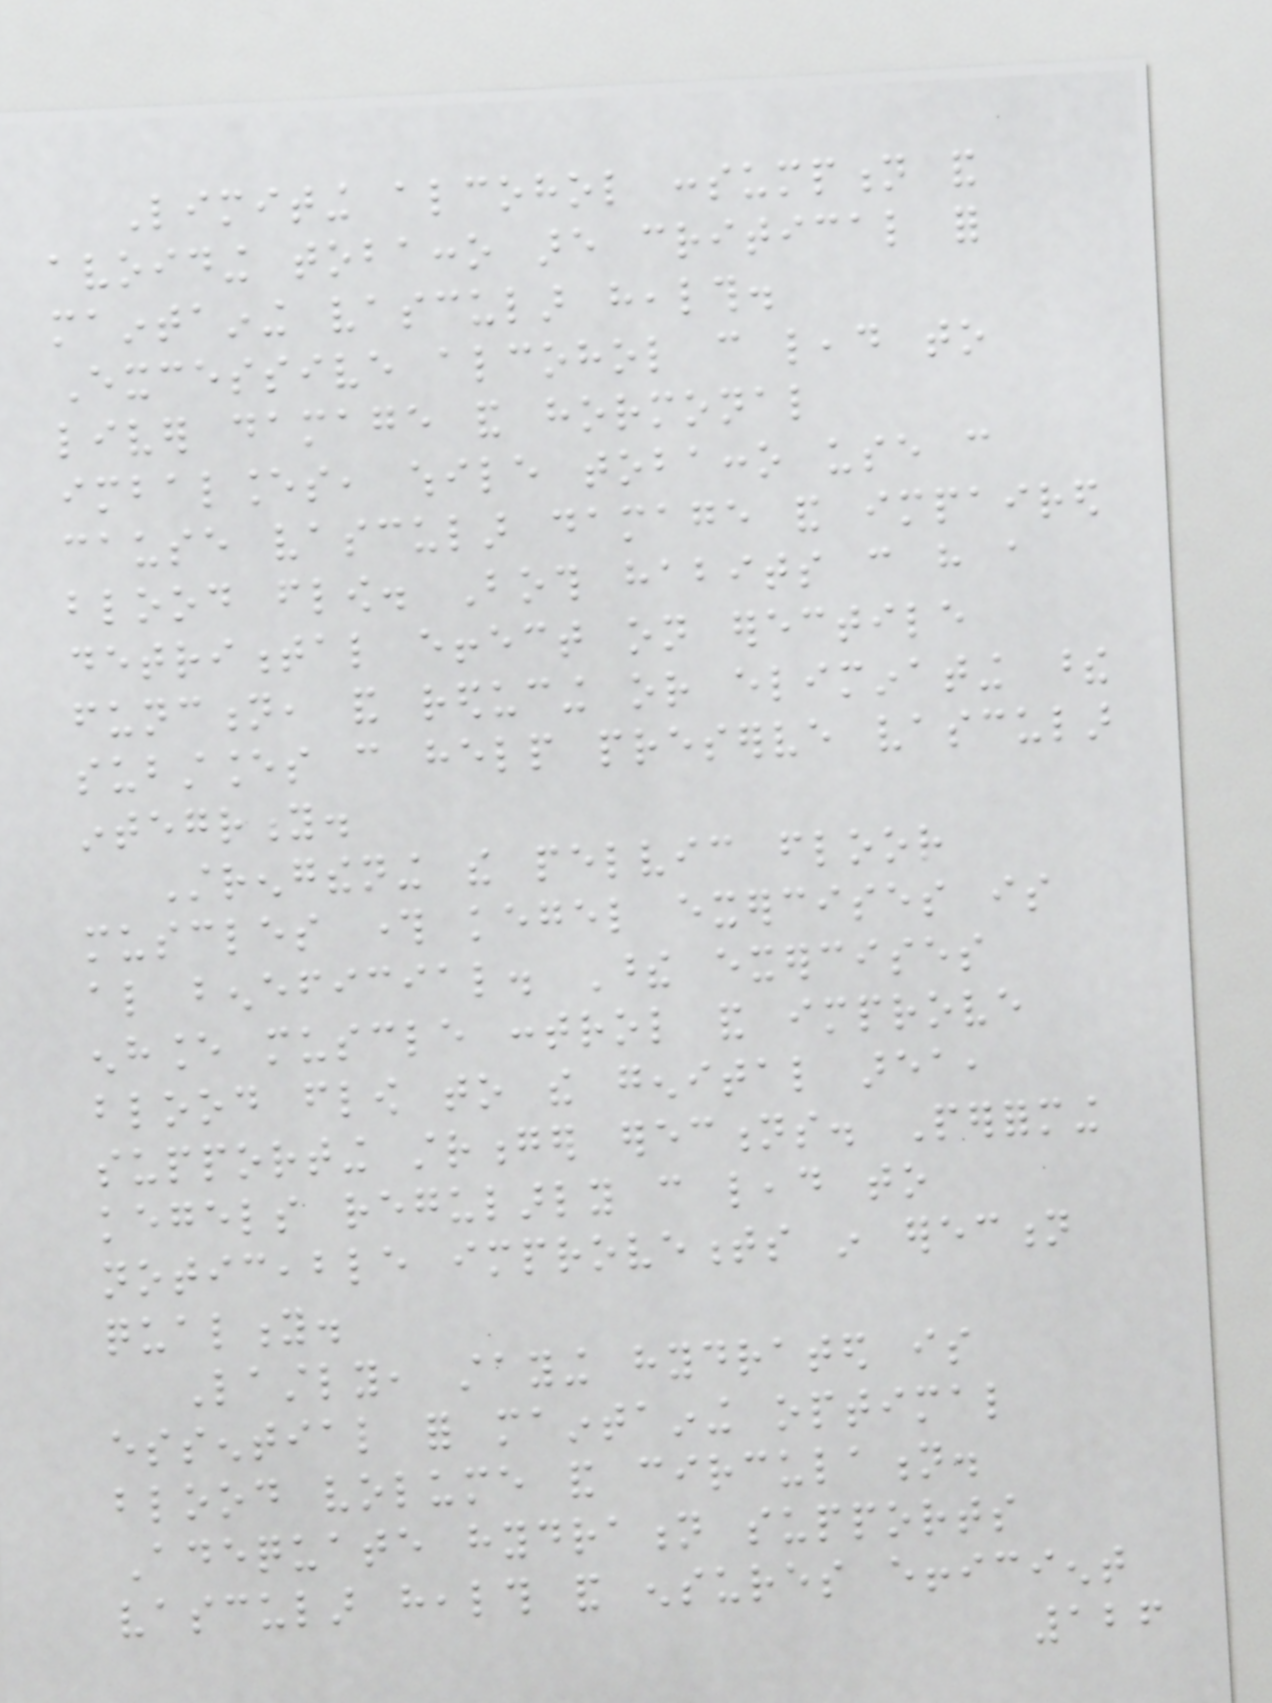Limiting alcohol consumption and
avoiding tobacco are critical for
maintaining vascular health.
Excessive alcohol can lead to
liver damage and hormonal
imbalances, while tobacco use can
cause vascular damage and impaired
blood flow. Both habits can have a
detrimental effect on erectile
function, and reducing or eliminating these
substances can help preserve vascular
integrity.
Strengthening the pelvic floor
muscles through kegel exercises is
also beneficial. These exercises
enhance muscle control and improve
blood flow to the genital area,
supporting stronger erections. Performing
kegels regularly can lead to
noticeable improvements in erection
quality.
Lastly, staying hydrated is
essential for maintaining optimal
blood volume and circulation.
Adequate hydration supports
vascular health and ensures efficient
126
